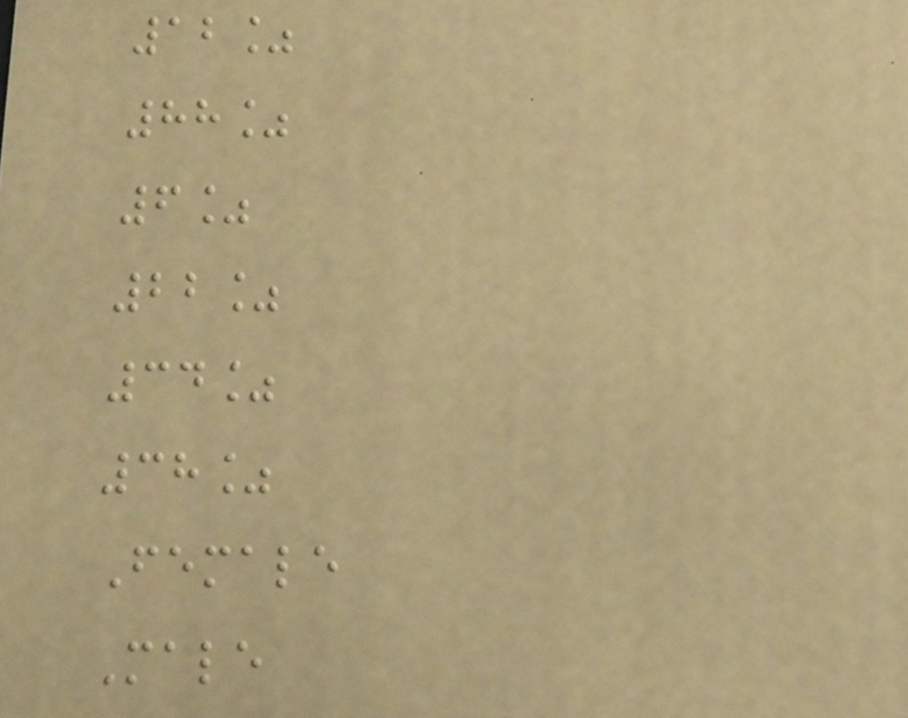12%
88%
6%
22%
34%
38%
Female
Male
